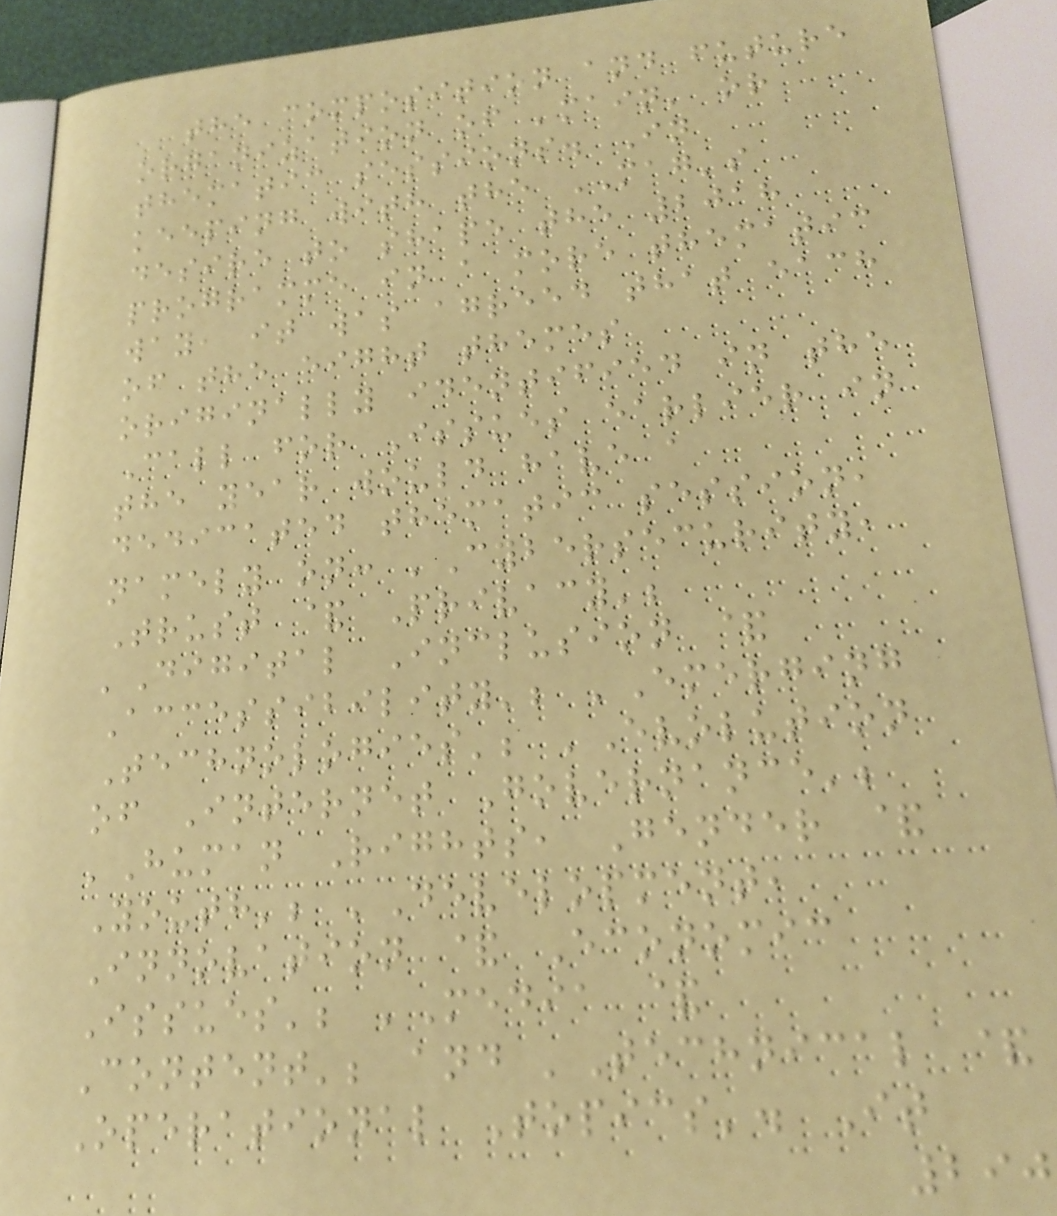the composition and future
organization of 'main' or
thematic sessions. In
keeping with the MAG's
desire to shape the 2018
programme in a more thematic
way, it was agreed that each
of the eight themes
originally identified in the
Call for Issues earlier in
the year would have a
dedicated thematic session,
namely on: 'Cybersecurity,
Trust & Privacy';
'Digital Inclusion &
Accessibility'; 'Emerging
Technologies'; 'Evolution
of Internet Governance';
'Human Rights, Gender &
Youth'; 'Development,
Innovation & Economic
Issues'; 'Media &
Content'; and 'Technical &
Operational Topics'. It
290
